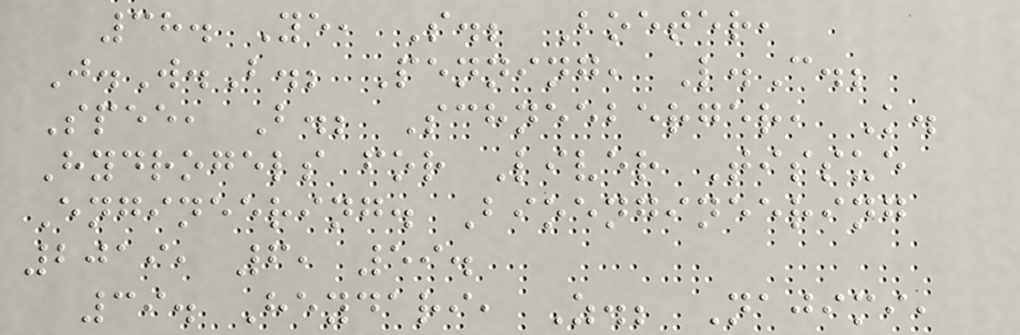38. Ye, S.; Boeter,
J.W.B.; Penning, L.C.;
Spee, B.; Schneeberger, K.
Hydrogels for Liver Tissue
Engineering. Bioengineering
2019, 6, 59.
39. Heydari, Z.; Najimi,
